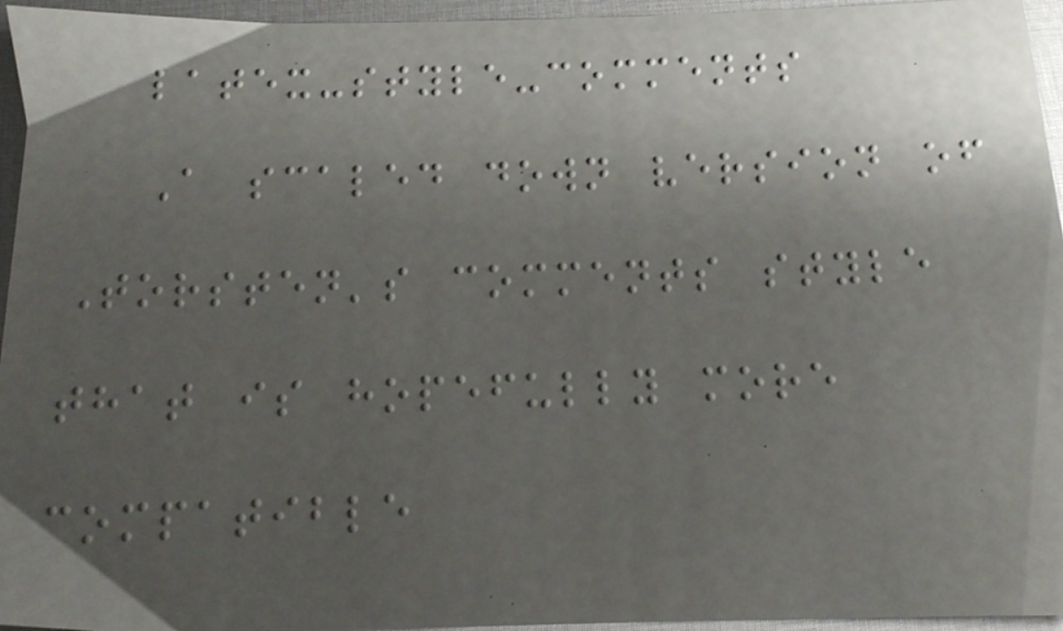latex-style-comments
A scaled down version of
Torsten's comments style
that is hopefully more
compatible
